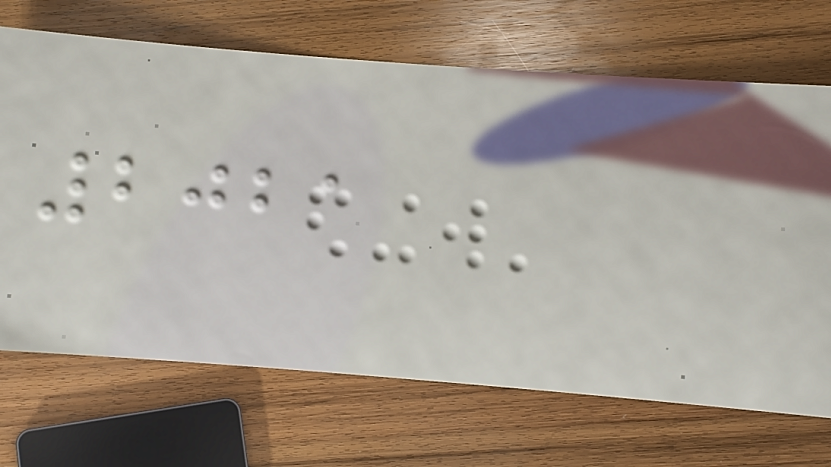2021
